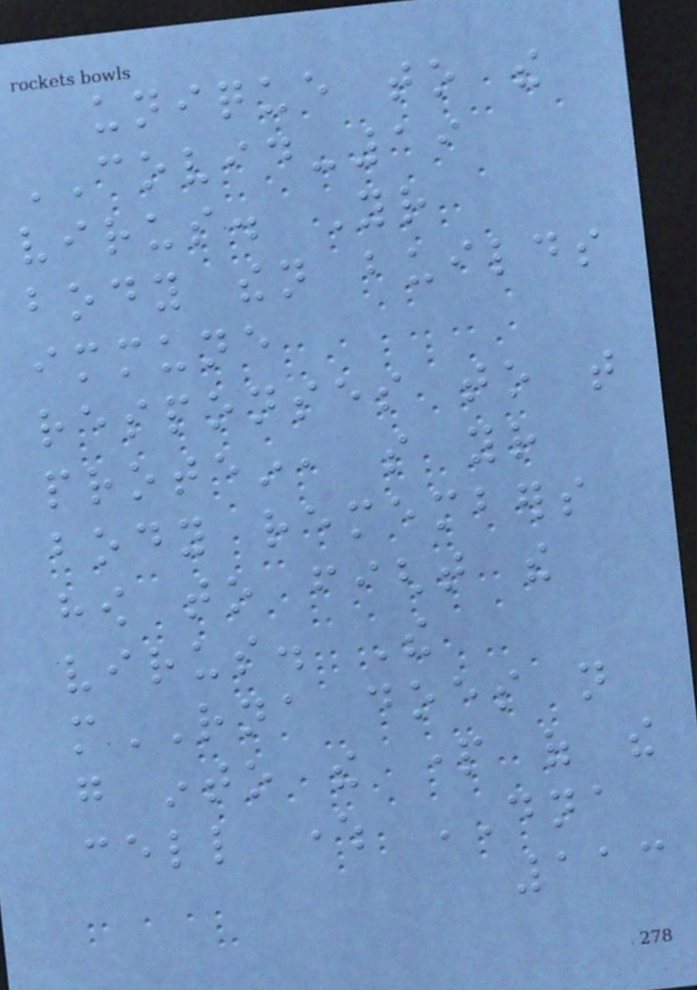unique to the
COVID-19
virus. Your
body then builds
immune
responses to that
protein, so your
body remembers
how to fight the
virus. The
mRNA does not
go into the part of the
cell where DNA
113
